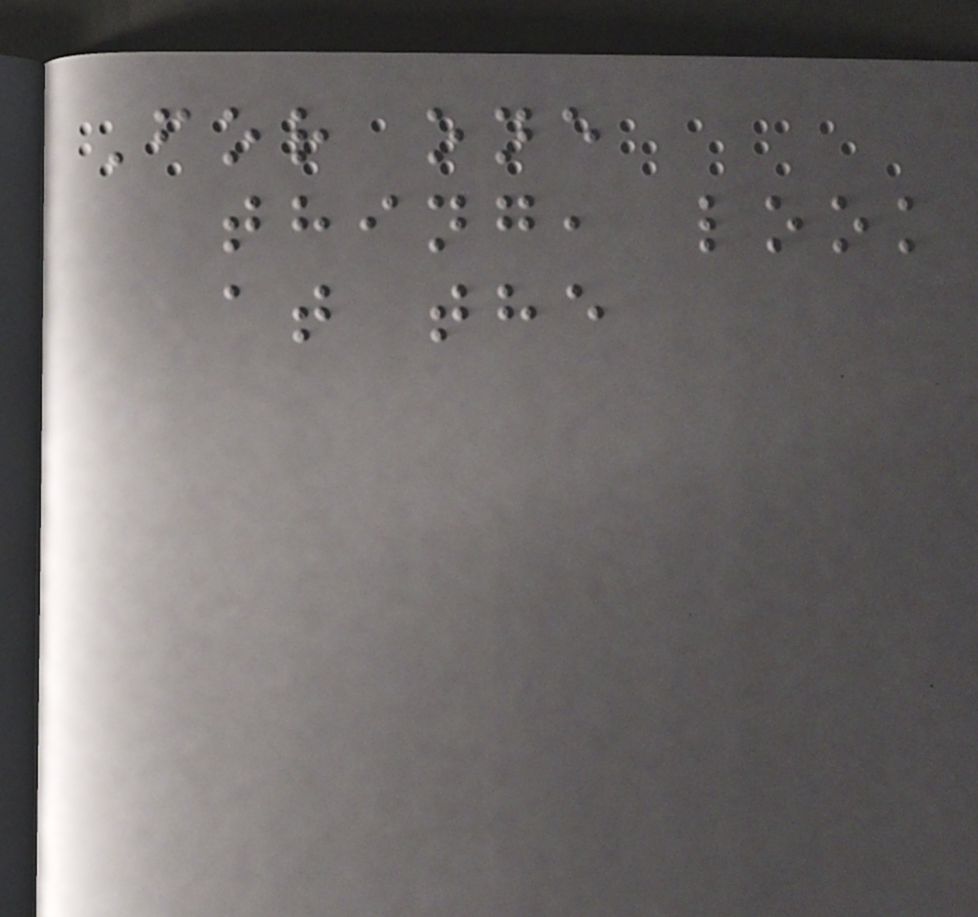For one
thing, look
at the
